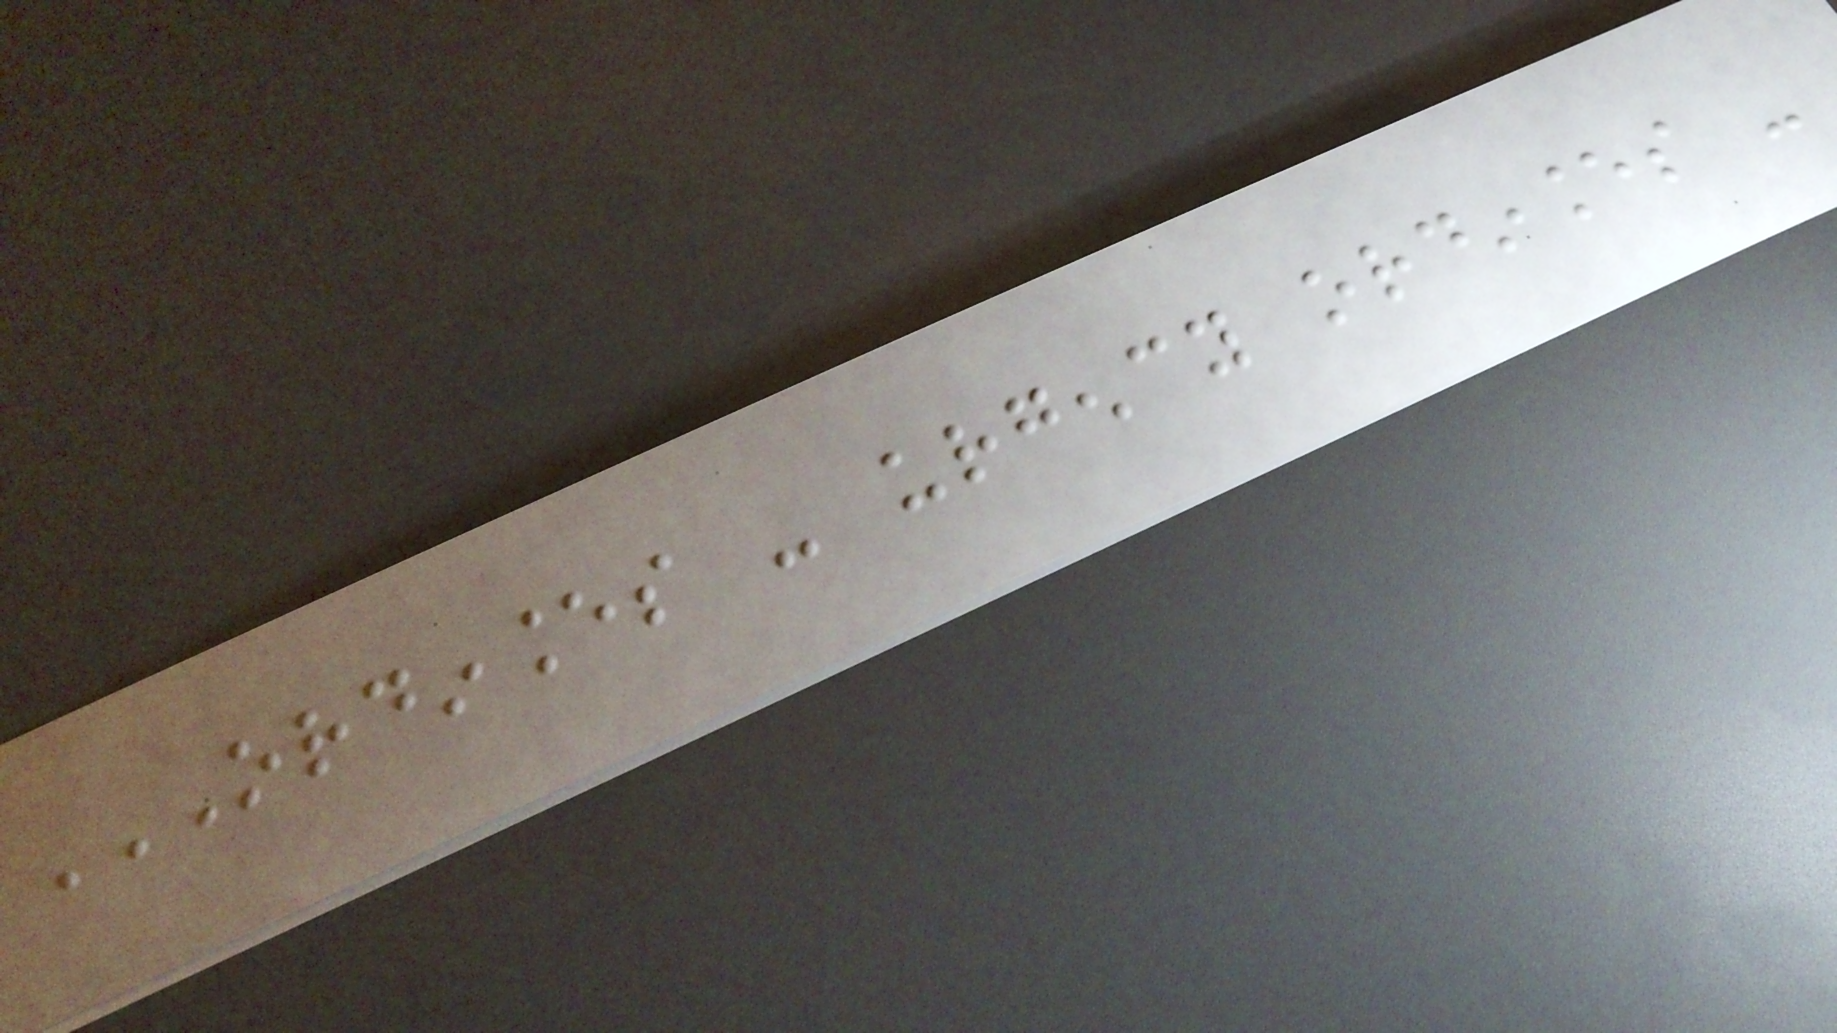ORDINANCES - URGENCY ORDINANCES -
